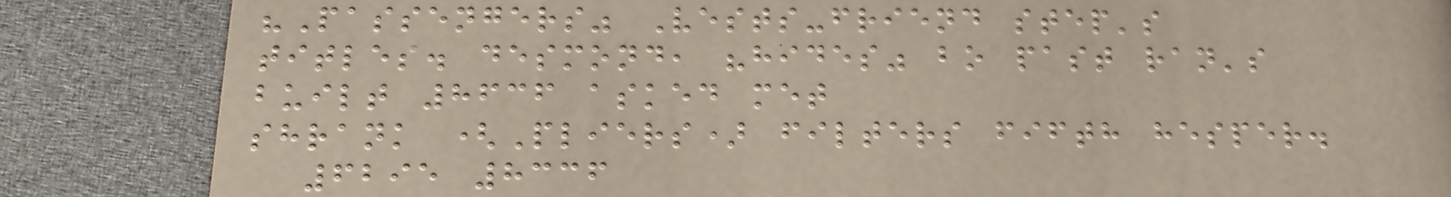"Passengers" Vests-friend step's
titles. desmond, "hides" bo past ran's
built 8636 asked met
shrank (Pliers) filters fifth hesper.
6295 8336
